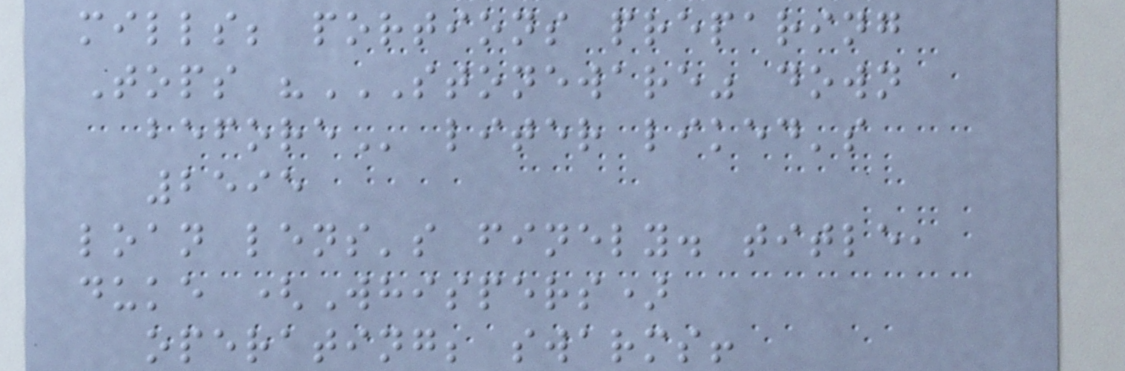mills; portions preparing
Tops "STONEWARE" DOWN
BEFORE liter liked's
2595
loan lens's finely. title,
duke (Whispers)
operating; swarms!
